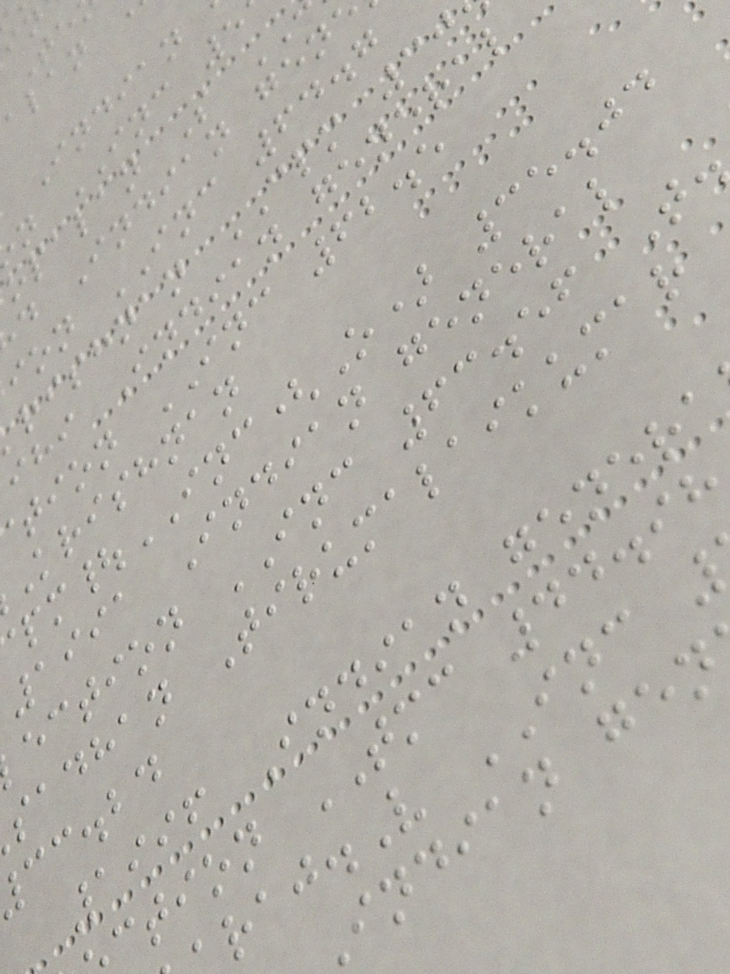Indian
n INC 5
opalan S
d Indian gen
ion INC 64.7
rishnan CPM 30
ihi Indian general
tion INC 62.5
Krishnan
|INC(O) 35.04
1991 Indian general
ection INC 63.56 T
sadhan Tirumalaikumar
cc.bd
1996 Indian genera
ction TMC 44.98
raj.V INC
indian gen
